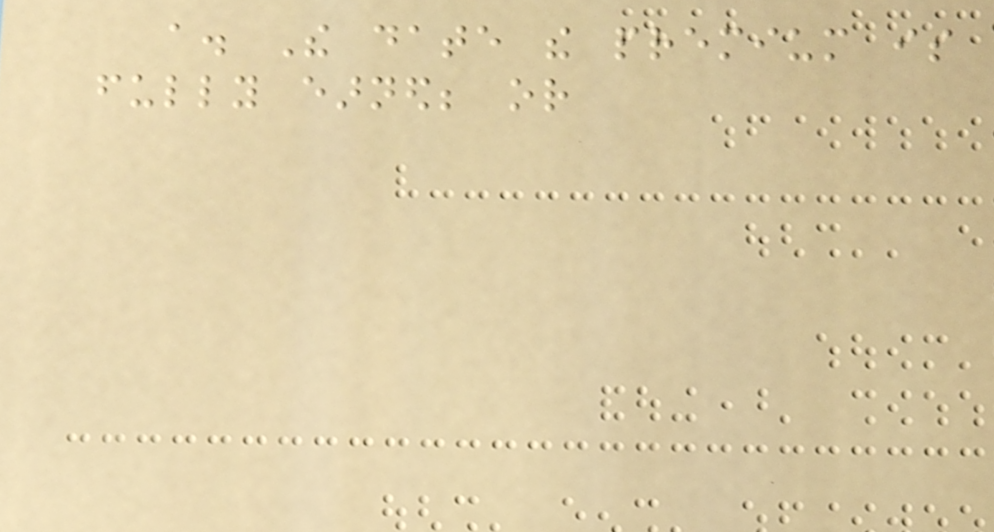a. The date the premium is
fully earned; or
